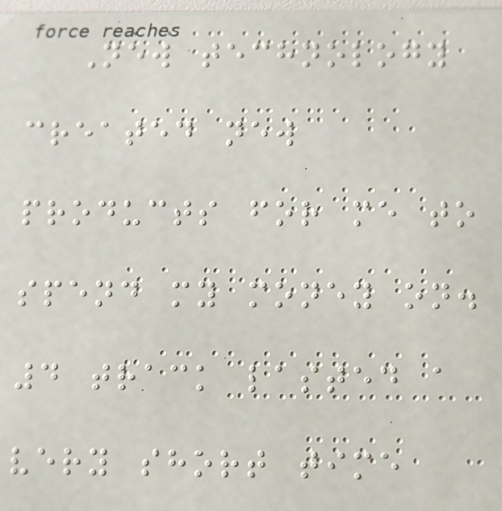New technology
created new
products for me to
spend my money on.
4 track lasted a
very short time
